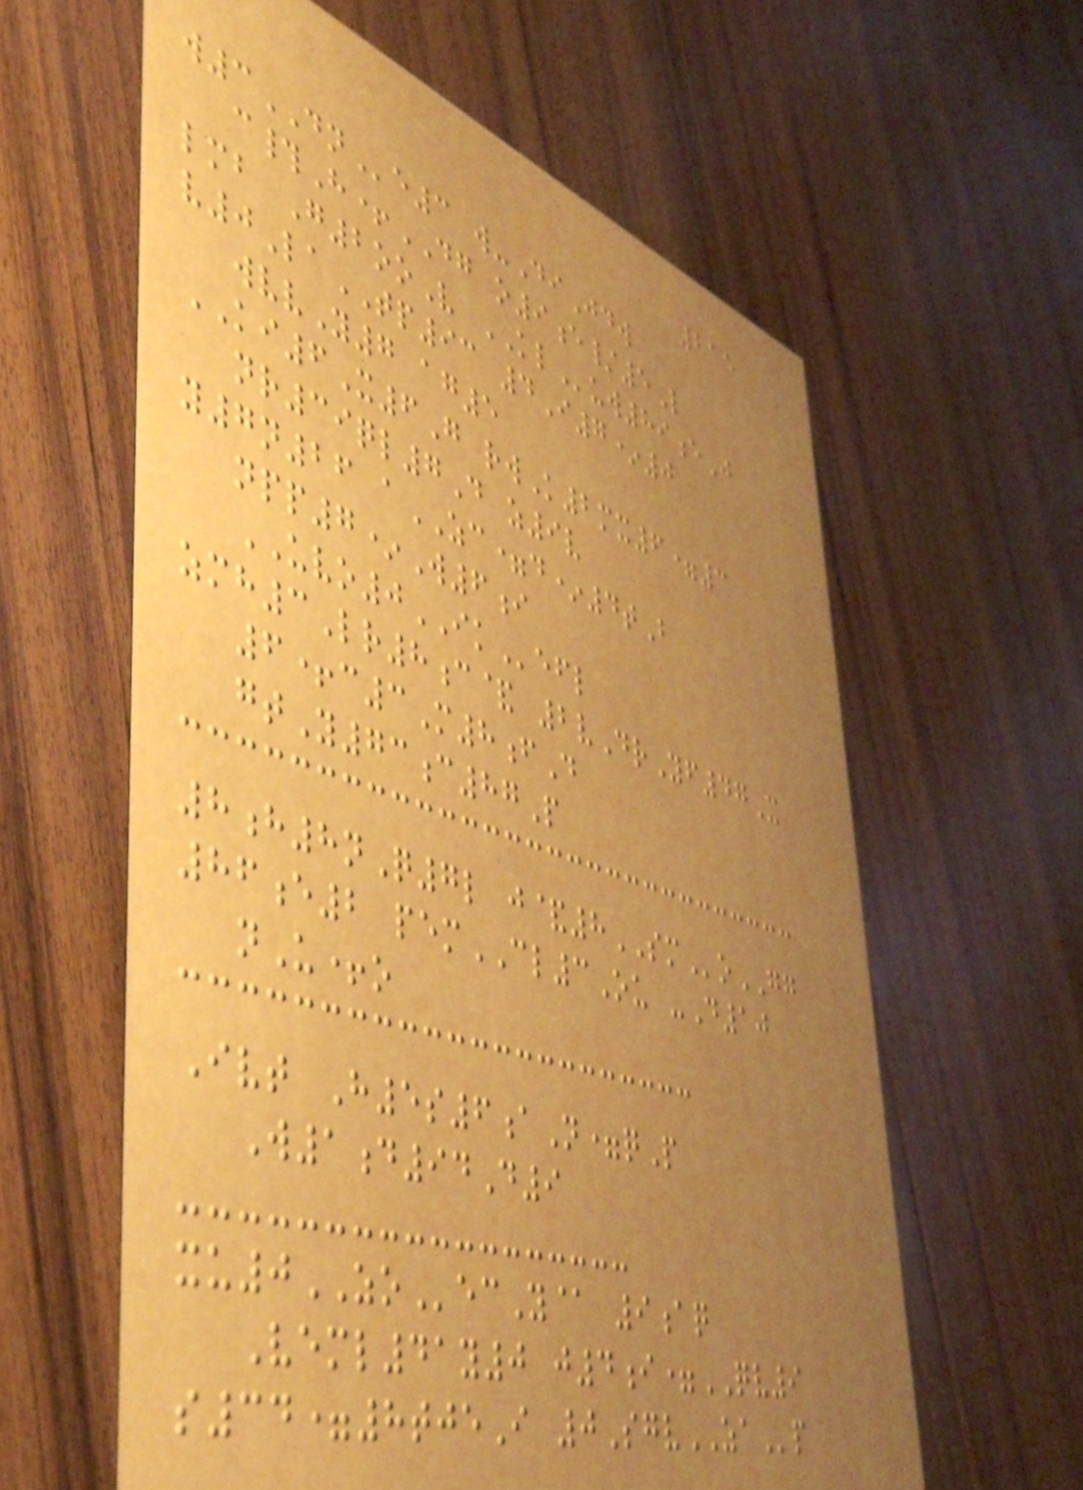215
w3DNe3 w-DiJdw
c#H+DG o9e/5L
lmb G2ooV KLuw89eJ
v0LaTP93 4I7*0
wvvY7 ag5
KI6X6G rwK2mx6=3
nr39ql7D z9v
y7n26 aZC=d*4tB
npp7*W6i
UVO0IKefl
zmh3Lr8c& 2vDrYf47X
6+c3M8fD
gtY73c87P
8h8nQ7l j&8SMoGG
86e2 pemCL3Ou -D10
nU+o
Ivt H5s6aN=qP
W1d94D9
xu0ZOecY@ 9aq
Veml41y0 j4i=QV9
s34=8tjeI 0SgvZAp
